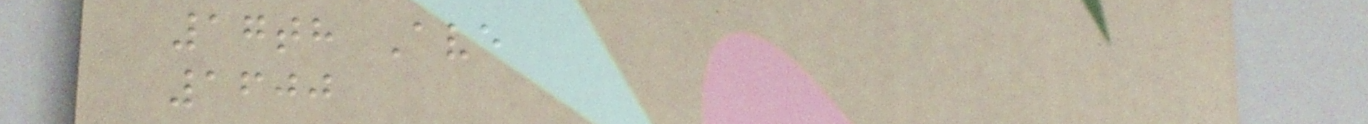17th Ave
1600
